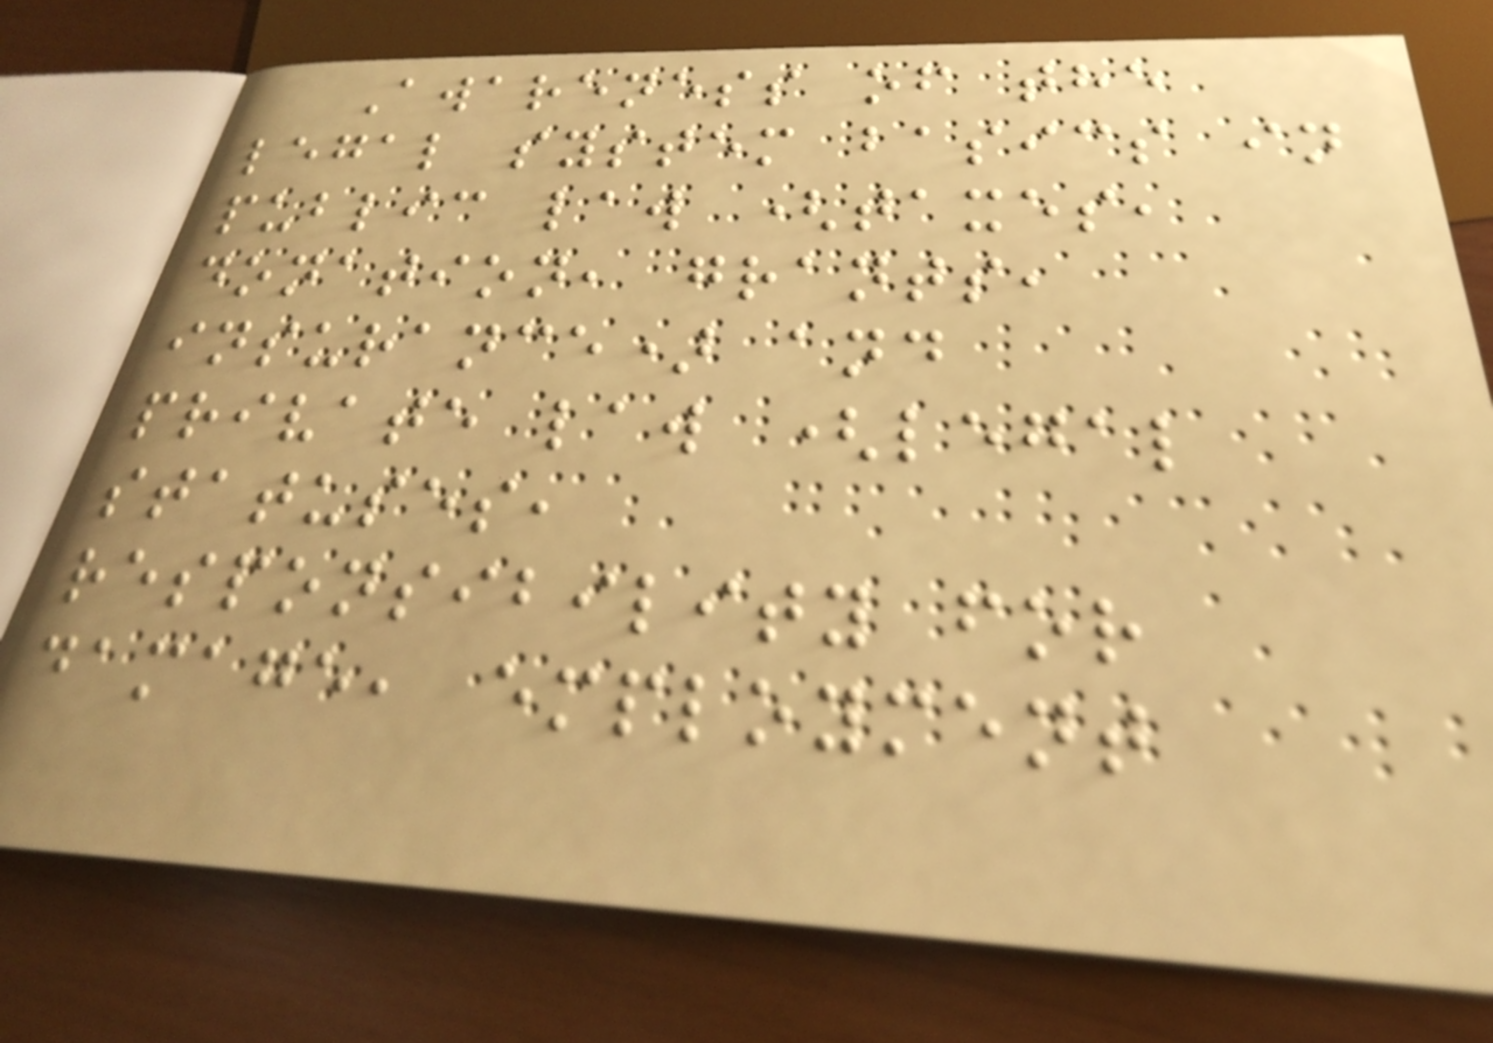Awareness of the
legal system basics in
public law (taxes,
donation, grants,
insurance) and
private law (legal
statuses,
responsibility for
damage, employment
